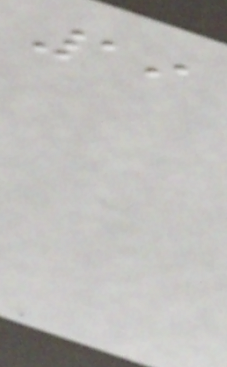19
